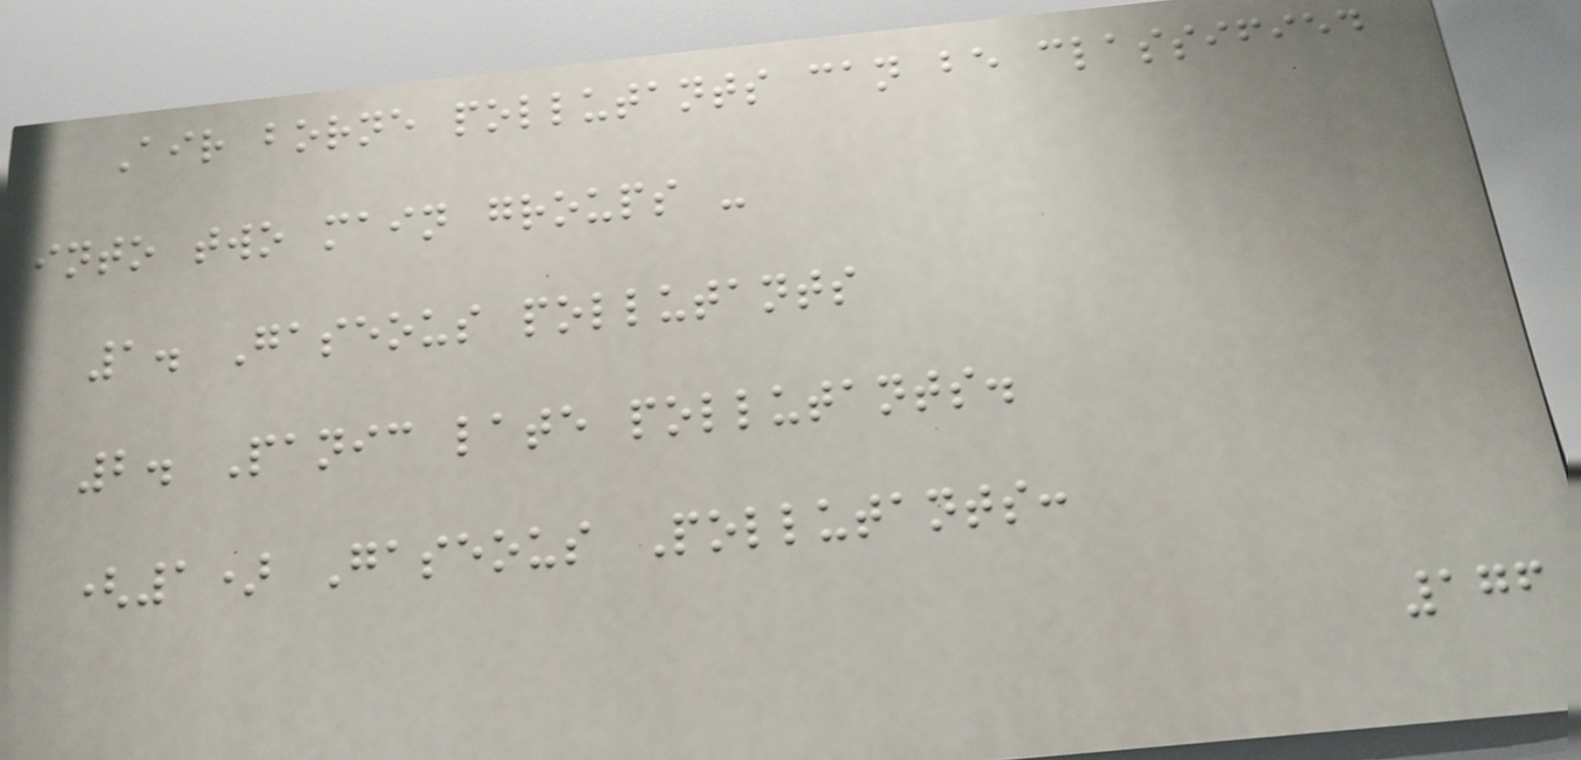Air borne pollutants can be classified
into two main groups -
1. Gaseous pollutants
2. Panic late pollutants.
(1) Gaseous Pollutants:
176
